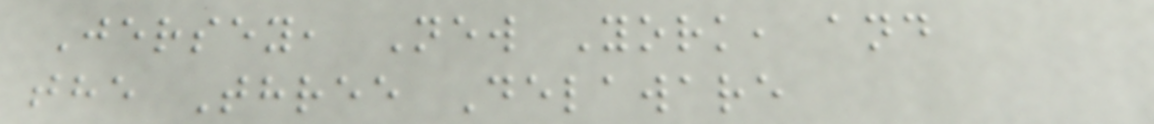Jersey, New York, and
the Three Delaware
